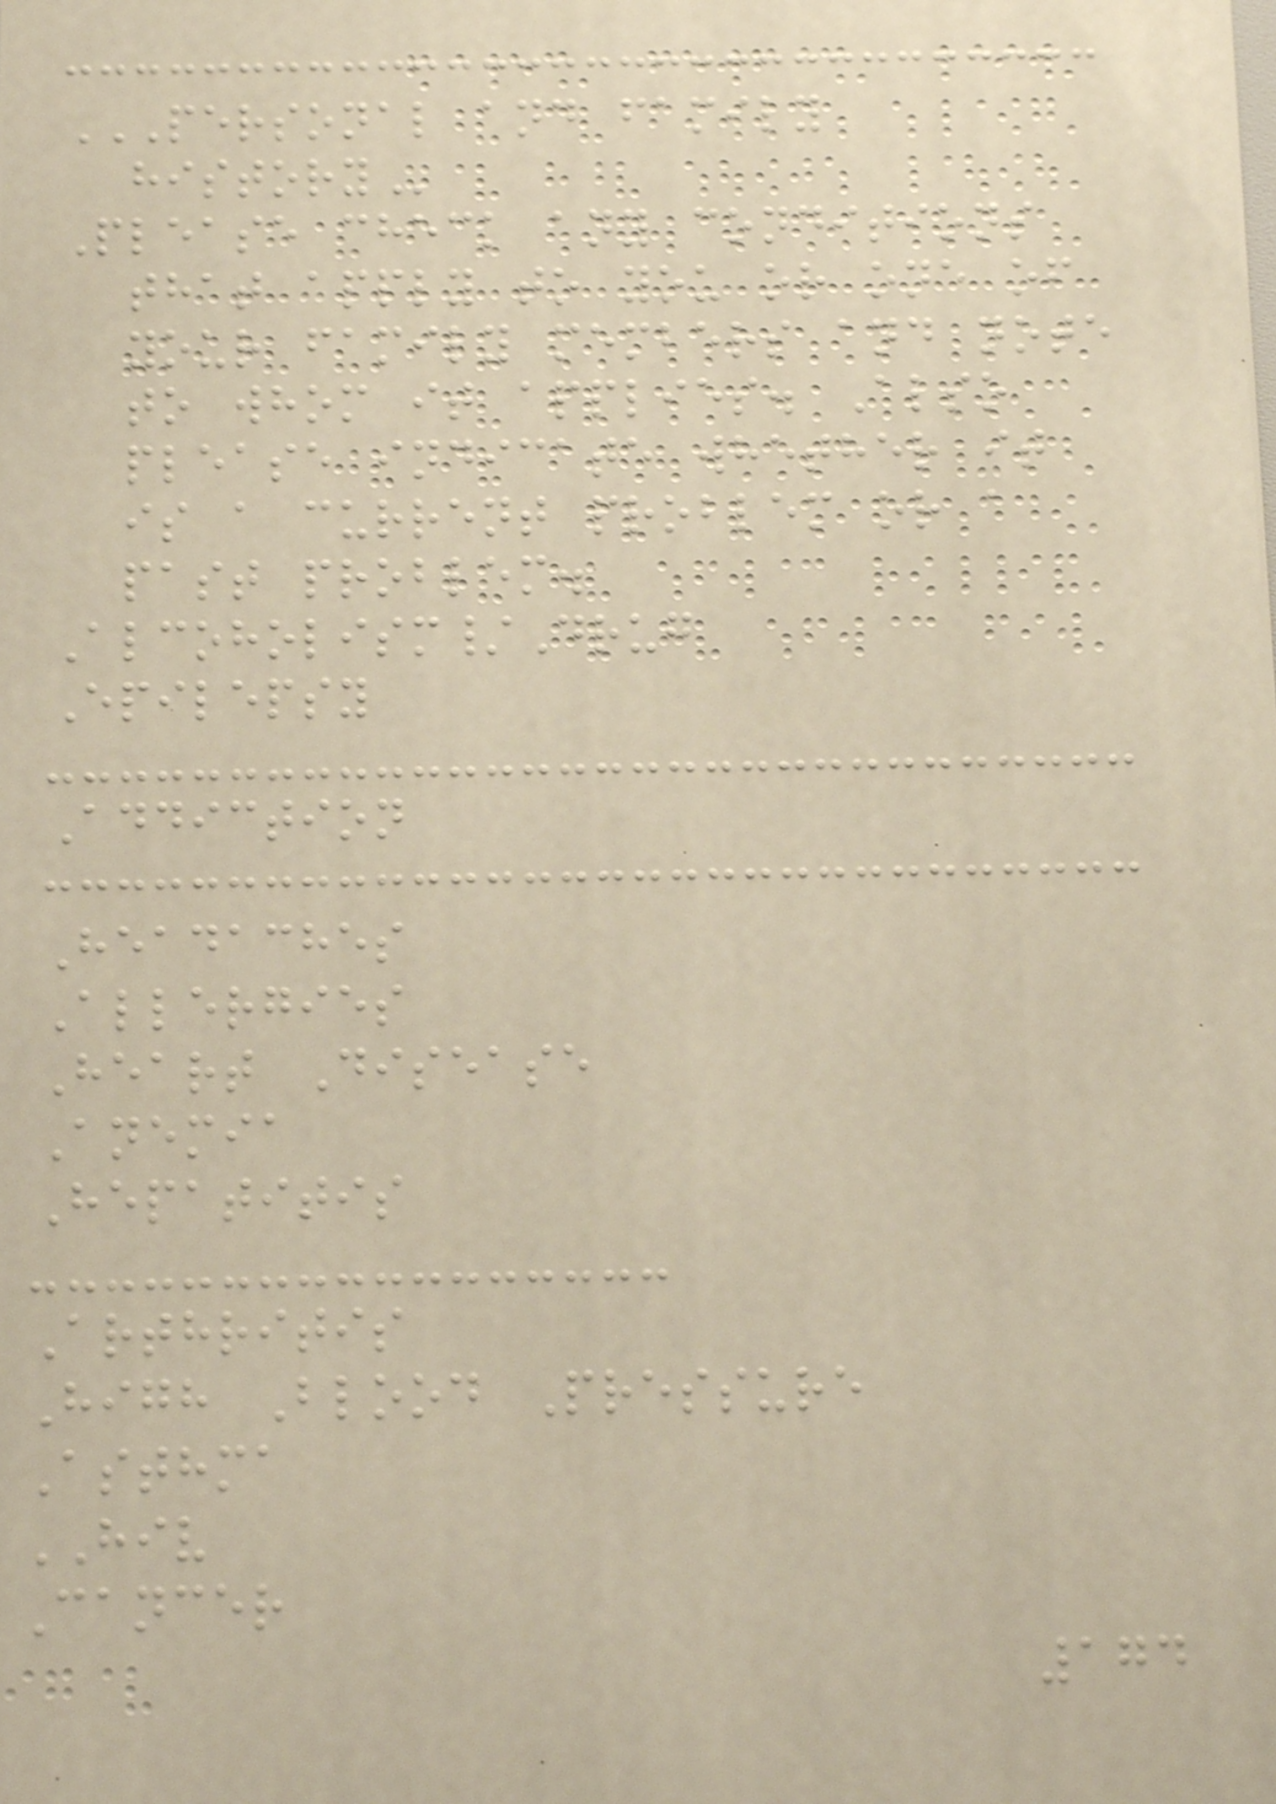PERSONAL AND FAMILY
HISTORY
Please check any conditions
that apply to you or one of
your family members and note
to whom it applies. Also
please indicate whether it
is a current problem or a
past problem.
Alcoholism/Drug
Epilepsy
Addiction
Headaches
Allergies
Heart Disease
Anemia
Hepatitis
Arthritis
High Blood Pressure
Asthma
HIV
Cancer
174
